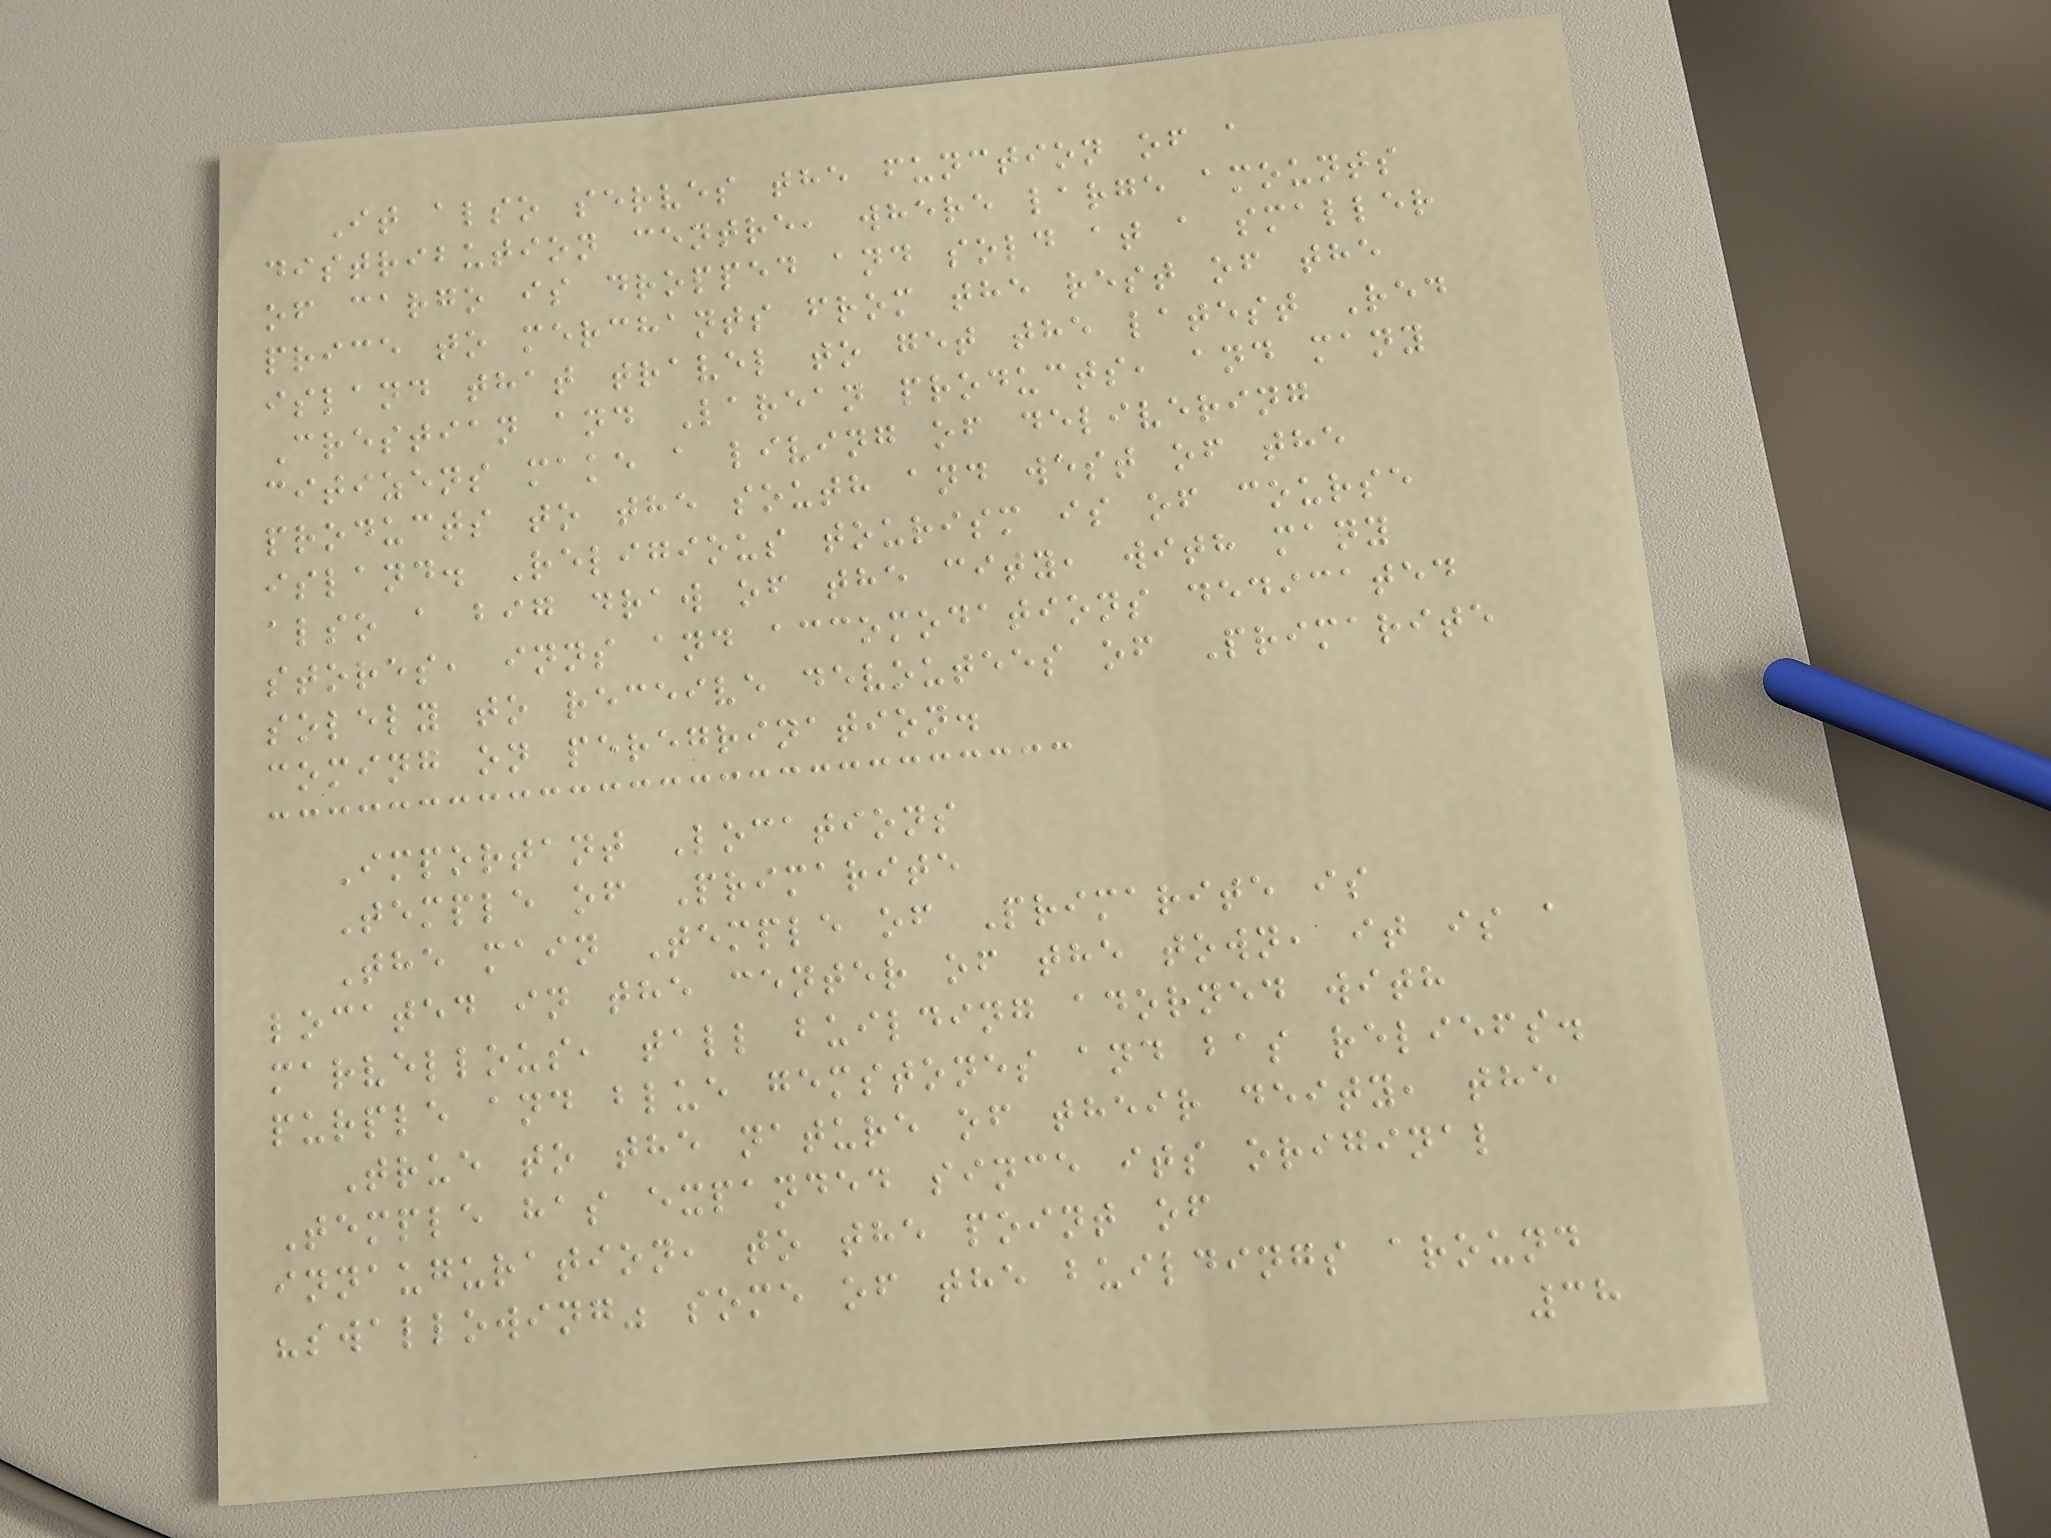It also serves the function of a
distribution centre, where large amounts
of cargo is dropped and sold at a smaller
price to merchants from the rest of the
island that travel to get the latest Red
Crestian and Larean products, and many
citizens make a living of delivering
products to the south and west of the
island. Religious tourism is of course
also a big draw of the city, with many
stores, inns and accomodations dedicated
solely to receive devoutees of Primarite
coming on peregrination.
Important Locations
Temple of Primarite
The main Temple of Primarite is
located in the center of the town, it is a
marvellous, tall building adorned with
purple and blue gemstones and bas reliefs.
True to the nature of their deity, the
Temple has expanded since its original
innauguration, to the point of
"swallowing" some of the buildings around
38
